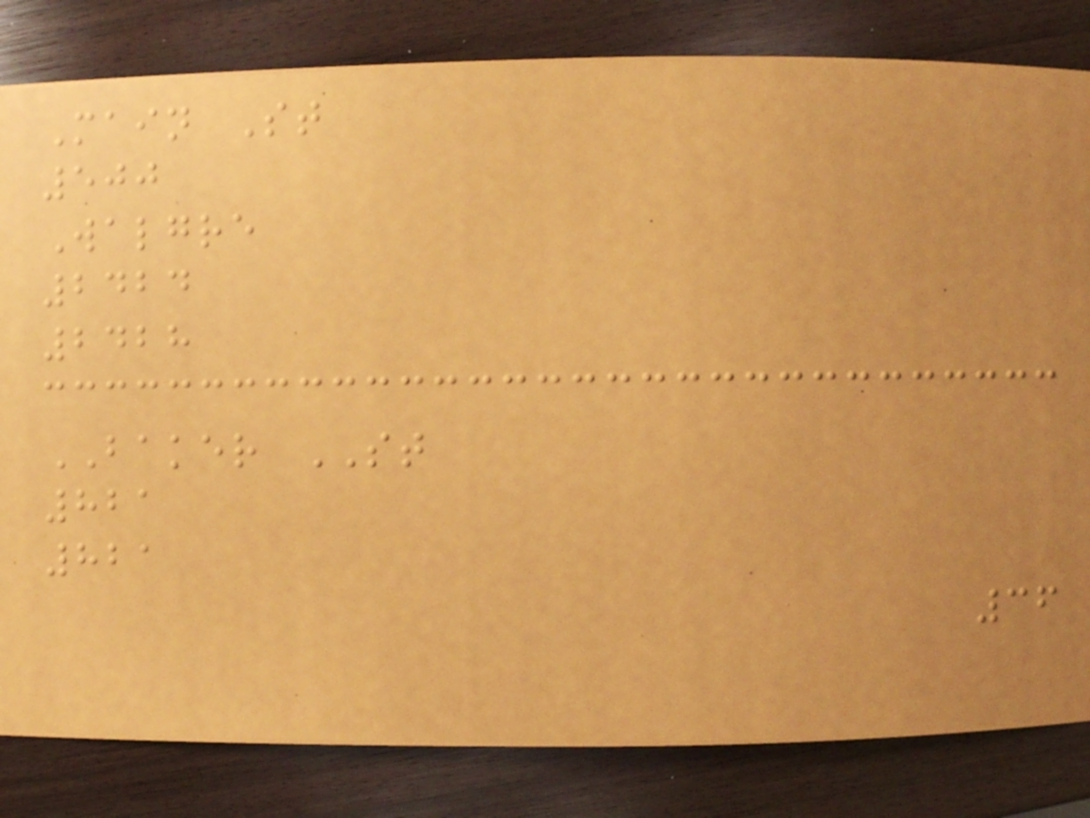Main St
500
Walgre
2424
2428
BAKER ST
821
821
36
